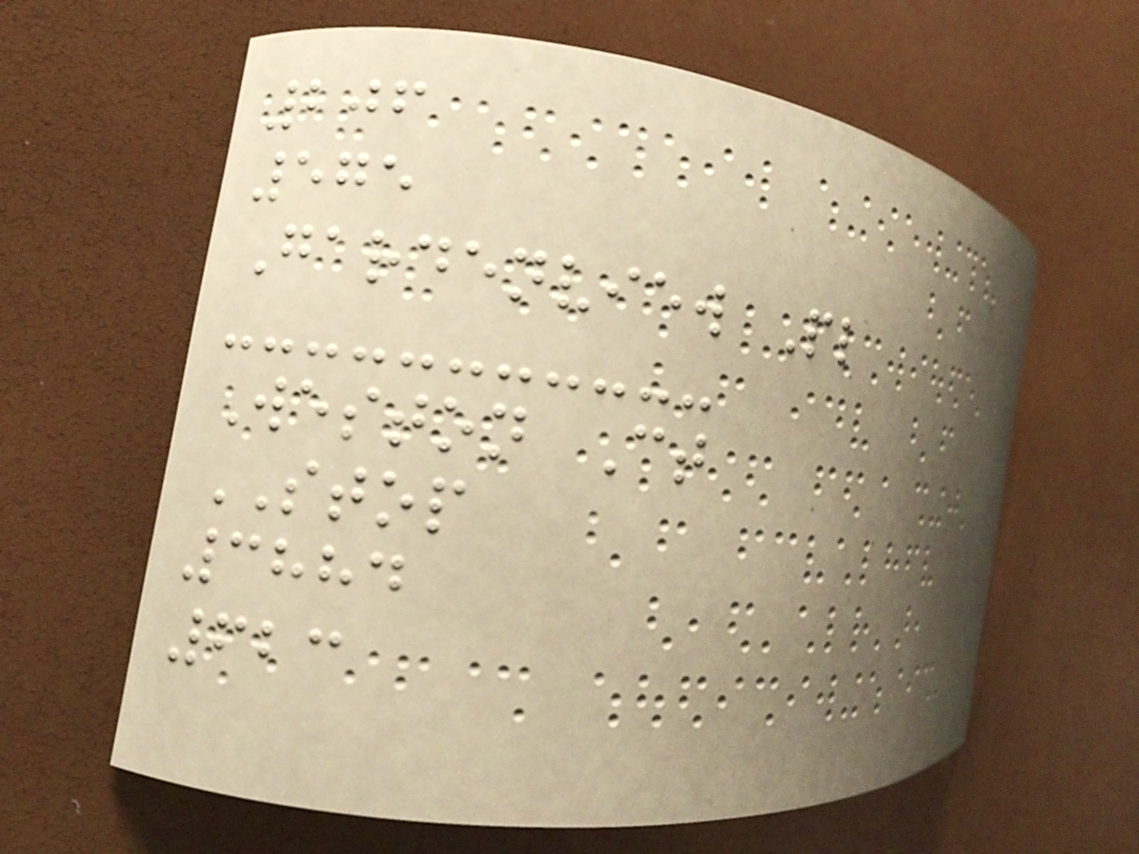206
575
Gardenview Pl
Weston Ct
STOP
3884
623
